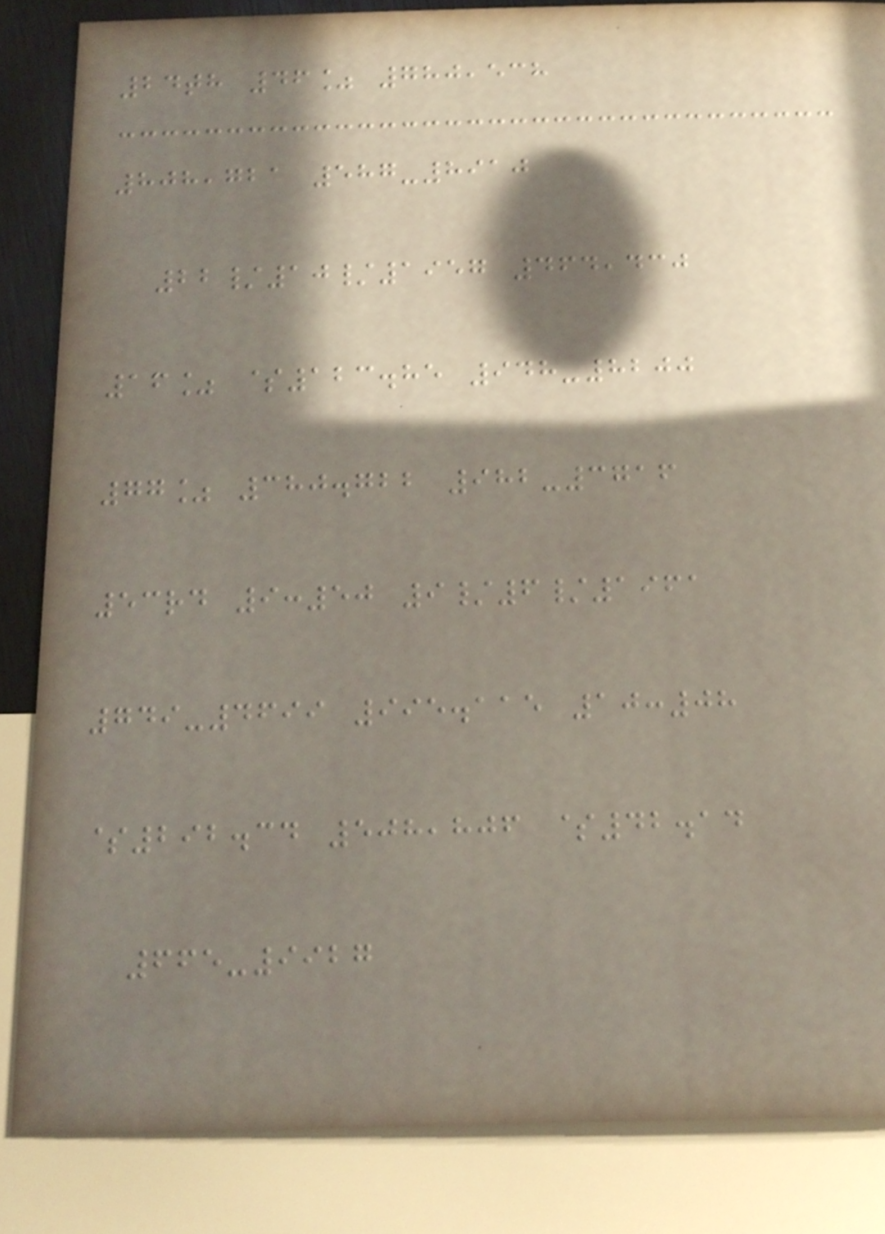24th 46% 780,538
808,721 587-8910
22/10/1957 464,430
16% $123.85 948-8200
77% 380.722 982-3716
53rd 9:50 9/6/1961
749-4699 995.115 10:08
$292.34 508,806 $42.14
665-9927
